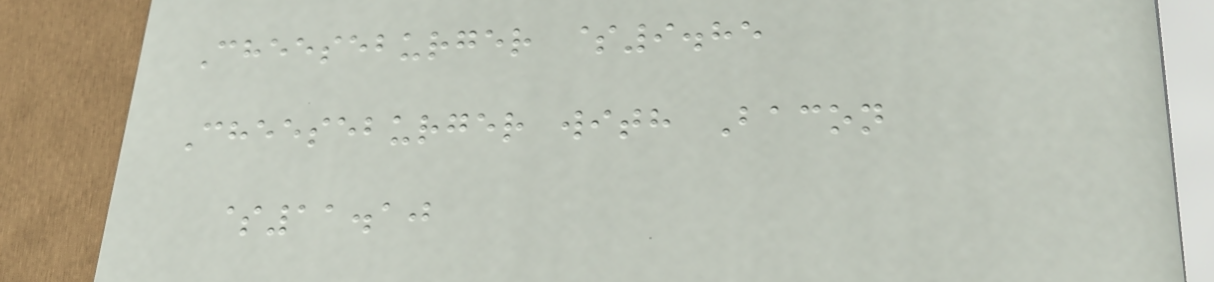Cheeseburger $9.85
Cheeseburger with Bacon
$11.10
